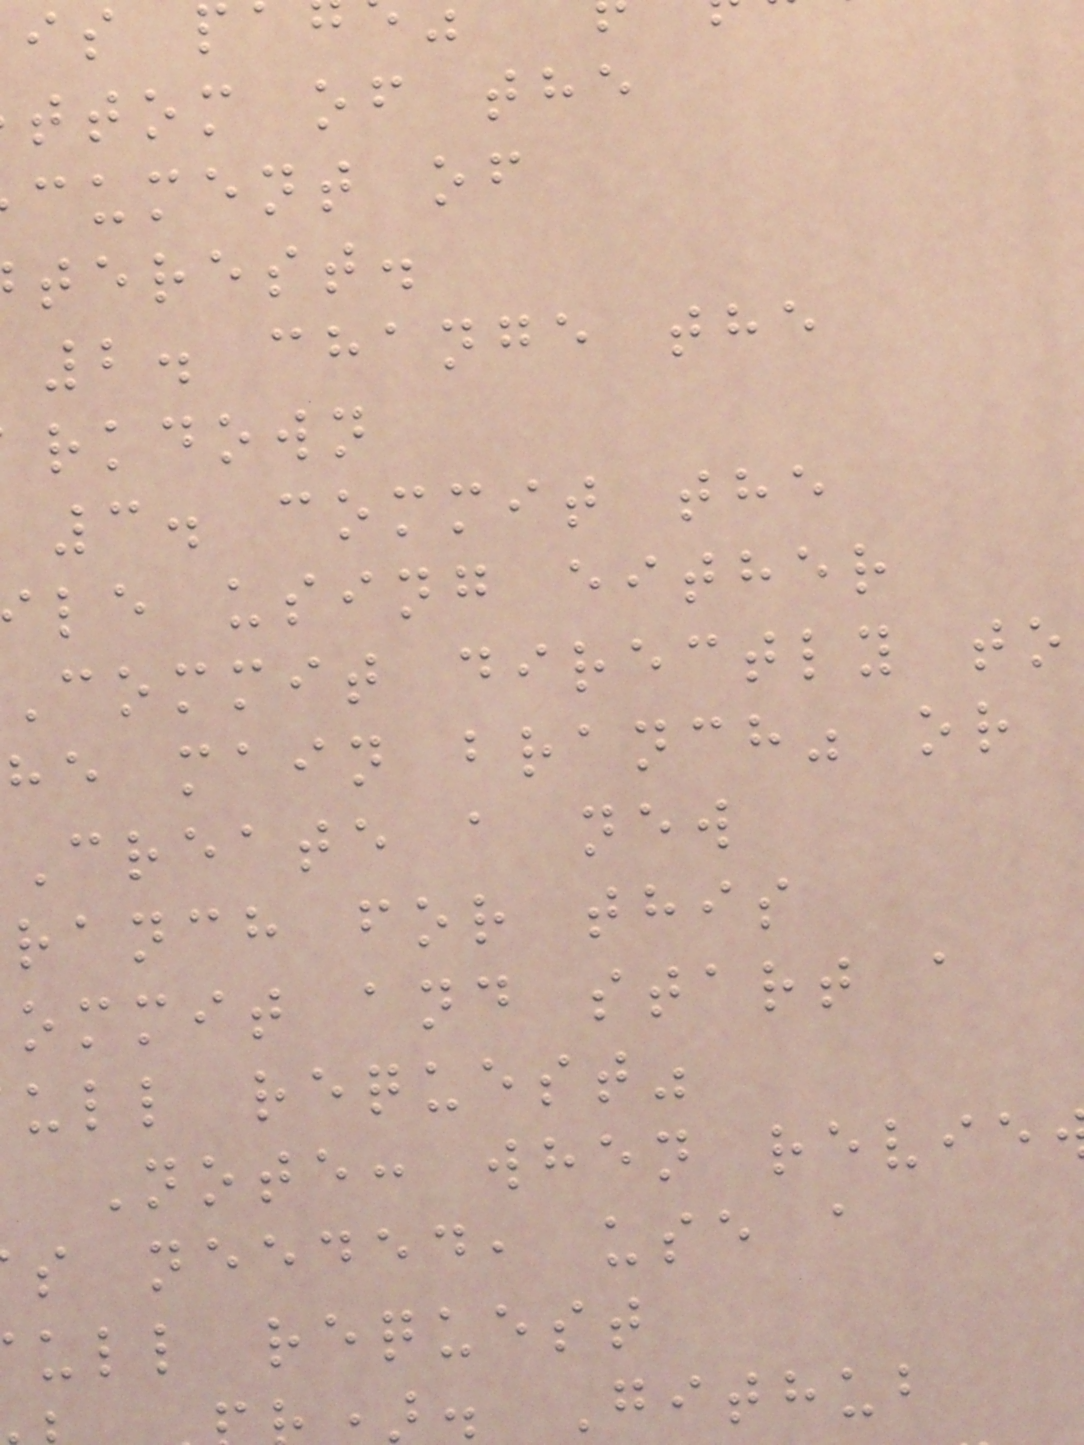ttom of the
cument of
terest.
2. change the
rkdown
3. commit the
le using either
Commit directly to
he main branch" or
Create a new
ranch for this
ommit and start a
ull request"
Note: when revie
s needed, use a
ull request
. Github
